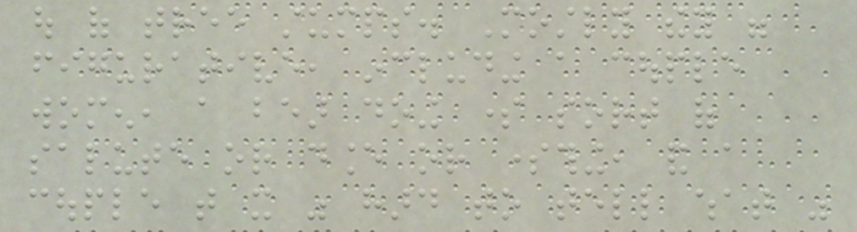out of tree stumps. Mostly they were
figurative, including a couple
women, a bear doing some sort of
salute or dance or something, and a
couple that it was hard to tell what was
